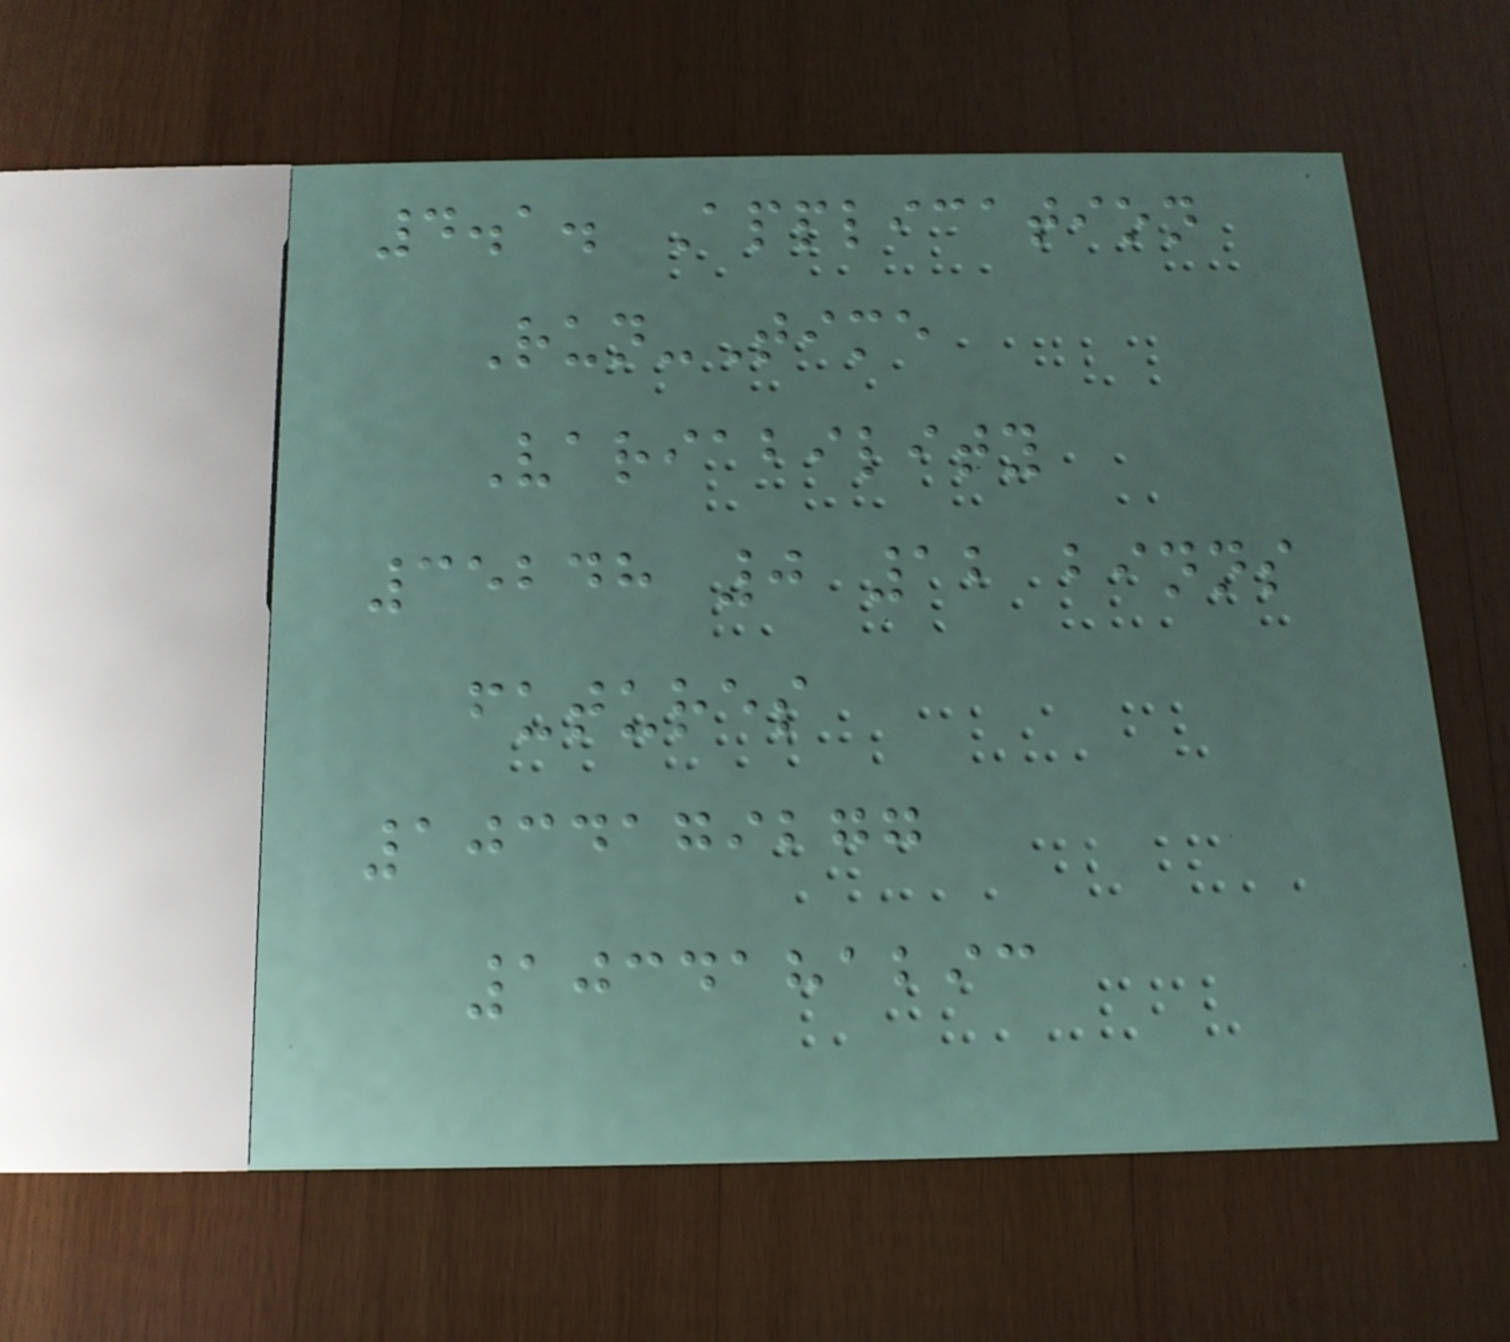4.1. Application
Run-Time
Variability
35248 0 12 binns
futures
1034179277
1034181293
